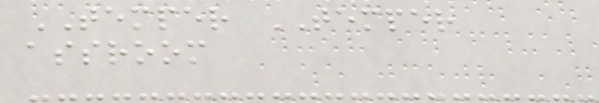TEMPER TEMPER
assroom
